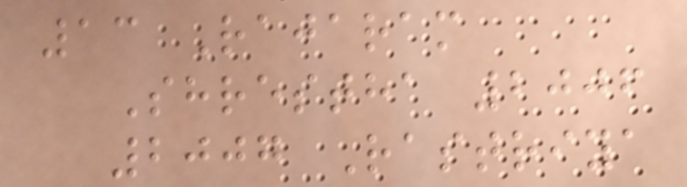13 Rajaram
Shrestha 2006
2007 Rastriya
